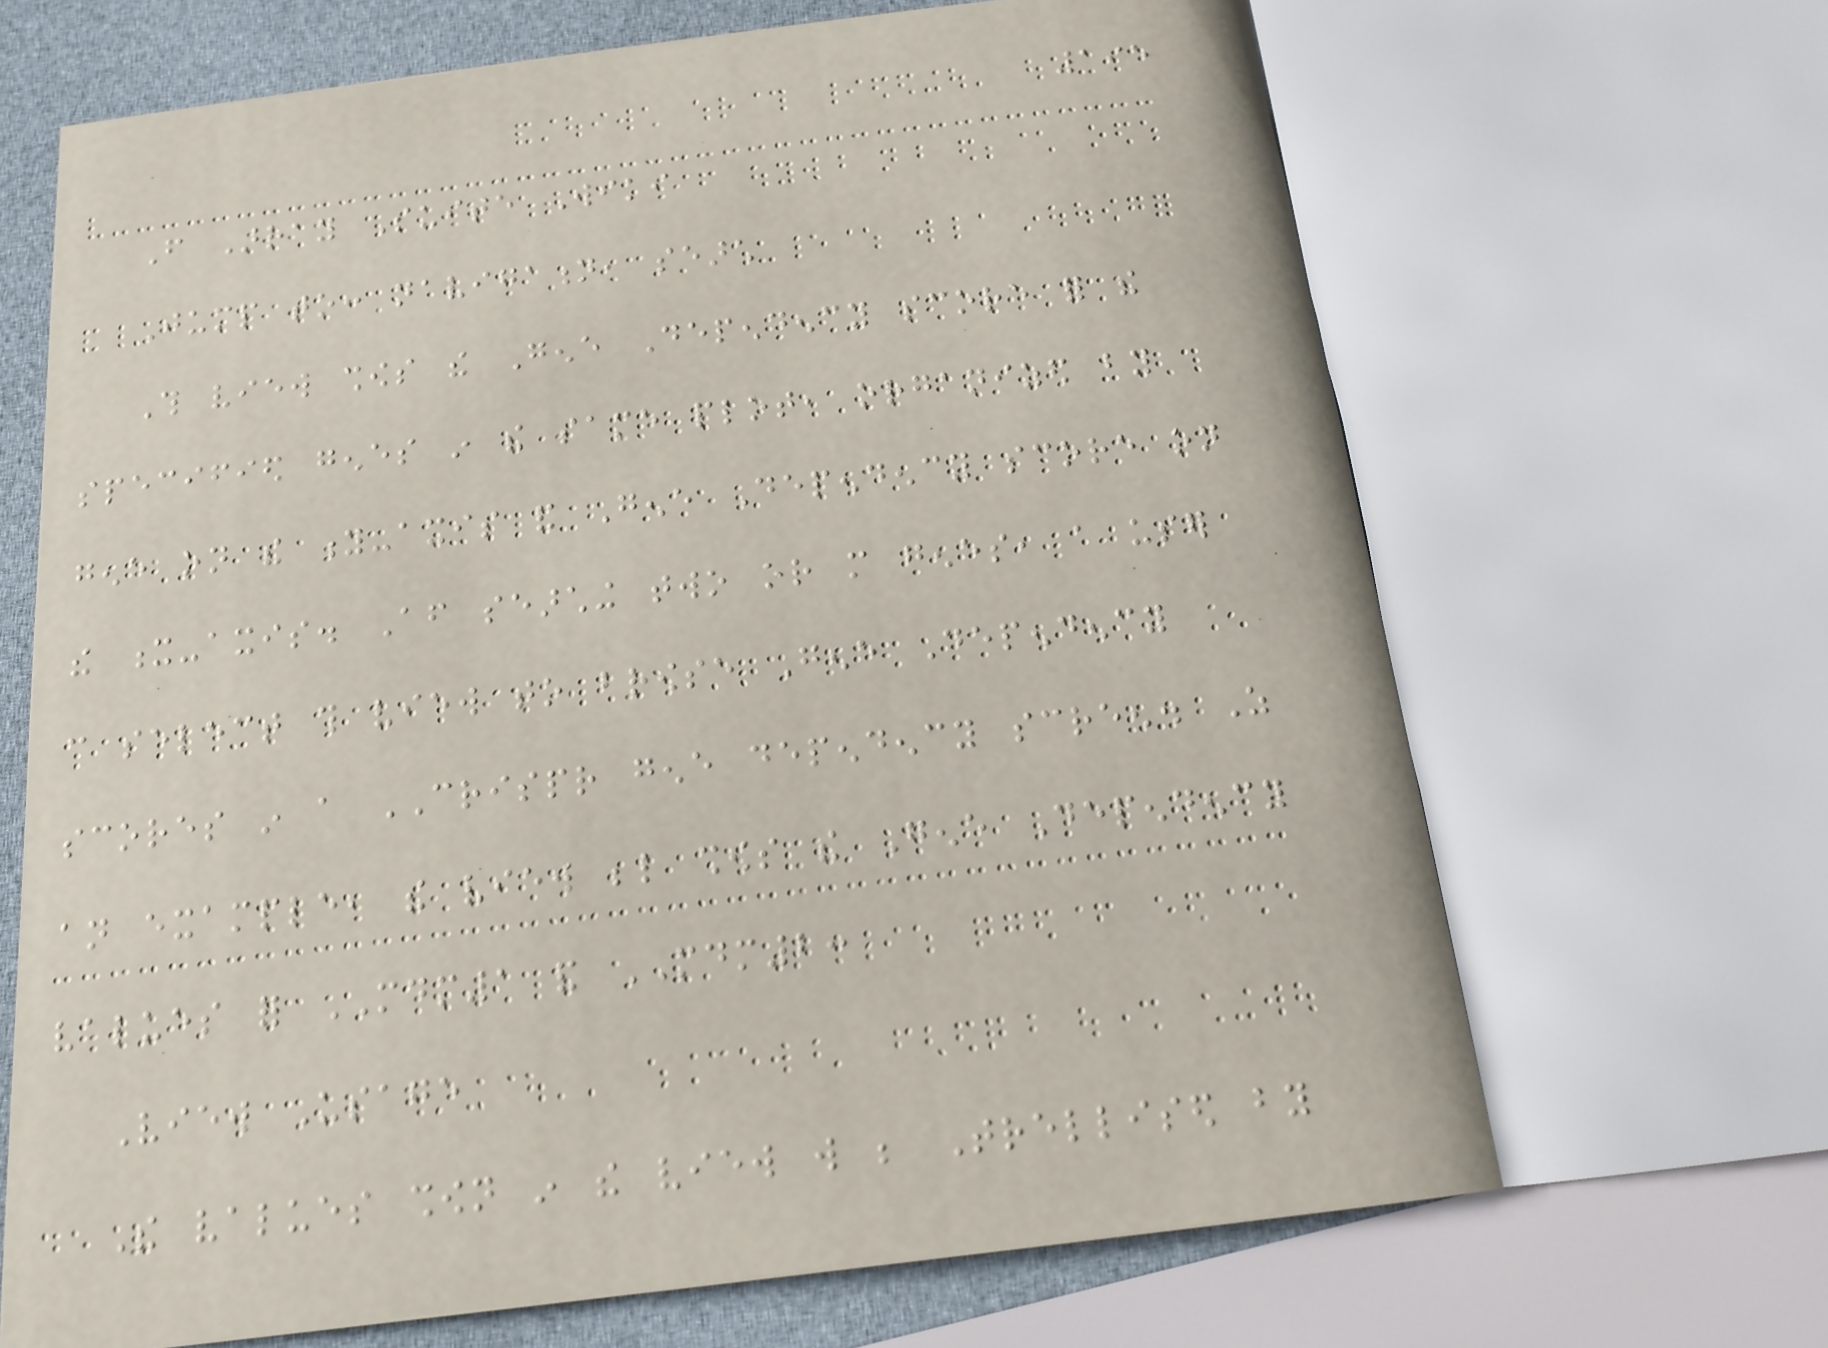195
From Array Suite Wiki
Jump to: navigation, search
This view shows the Gene Dependency score for the
specified genes in the same plot, organized by
gene on the y-axis and Gene Dependency score on
the x-axis. After searching two or more genes, a user
can select this view to browse Gene Dependency
scores in a CRISPR gene dependency screen. As
an example, the view below shows the Gene Dependency
values for MDM1 and MDM2:
View Usage
The values shown in the view will be Trellised by
